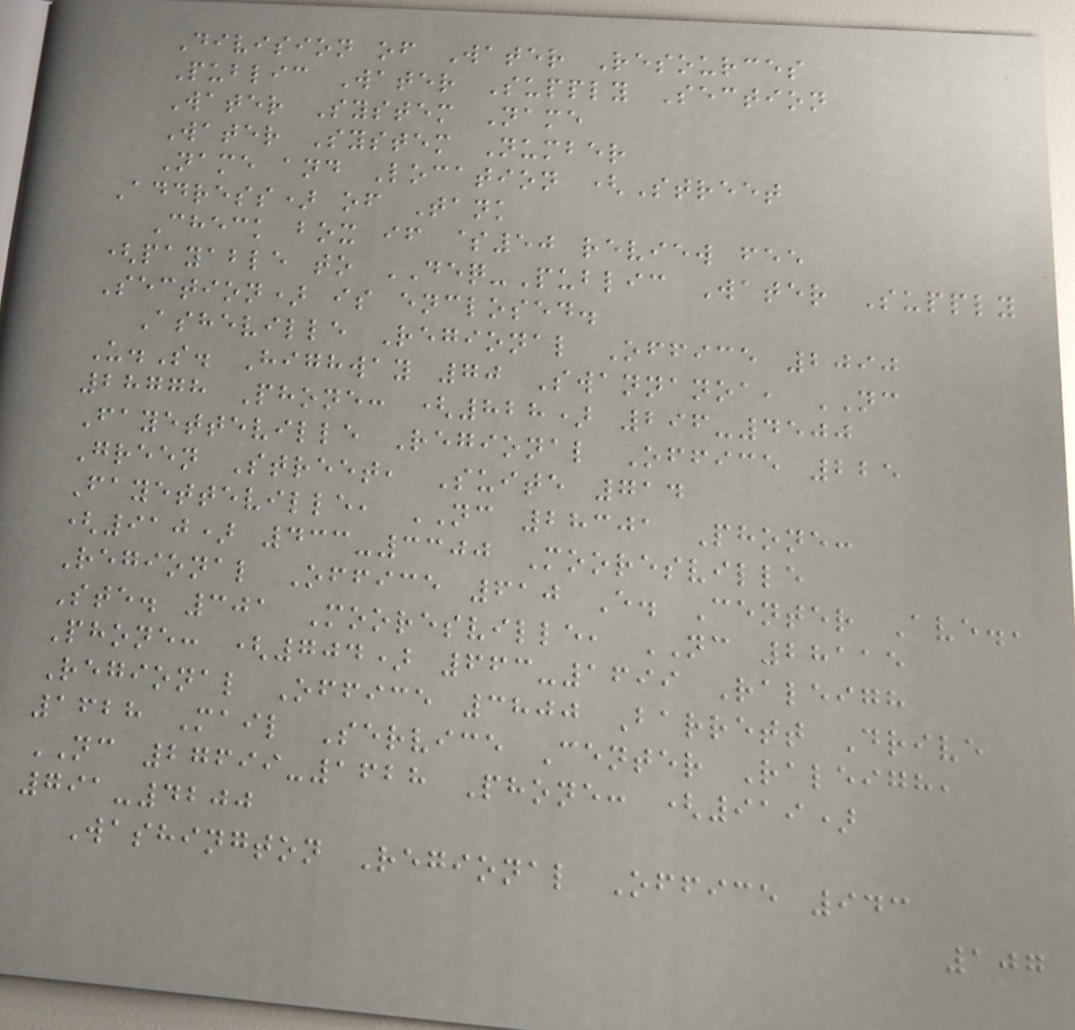Division of Water Resources
Public Water Supply Section
Water System Name
Water System Number
Name and Location (Street
Address) of Tank
Check box if $50 review fee
(payable to DEQ-Public Water Supply
Section) is enclosed.
Asheville Regional Office 2090
U.S. Highway 70 Swannanoa, NC
28778 Phone: (828) 296-4500
Fayetteville Regional Office 225
Green Street, Suite 714
Fayetteville, NC 28301 Phone:
(910) 433-3300 Mooresville
Regional Office 610 E. Center Ave.,
Ste. 301 Mooresville, NC 28115
Phone: (704) 663-1699 Raleigh
Regional Office 3800 Barrett Drive
1628 Mail Service Center Raleigh,
NC 27699-1628 Phone: (919)
791-4200
Washington Regional Office 943
107
